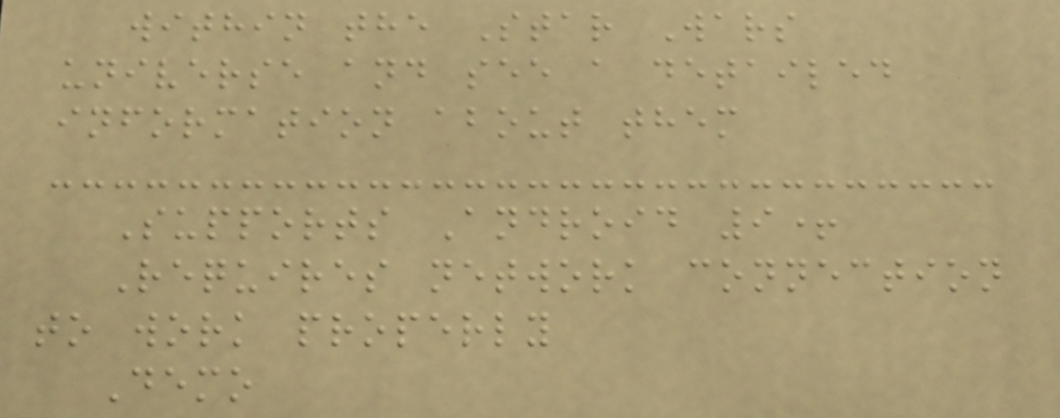within the Star Wars
universe and see a detailed
information about them
Supports Android 9+
Requires network connection
to work properly
Demo
